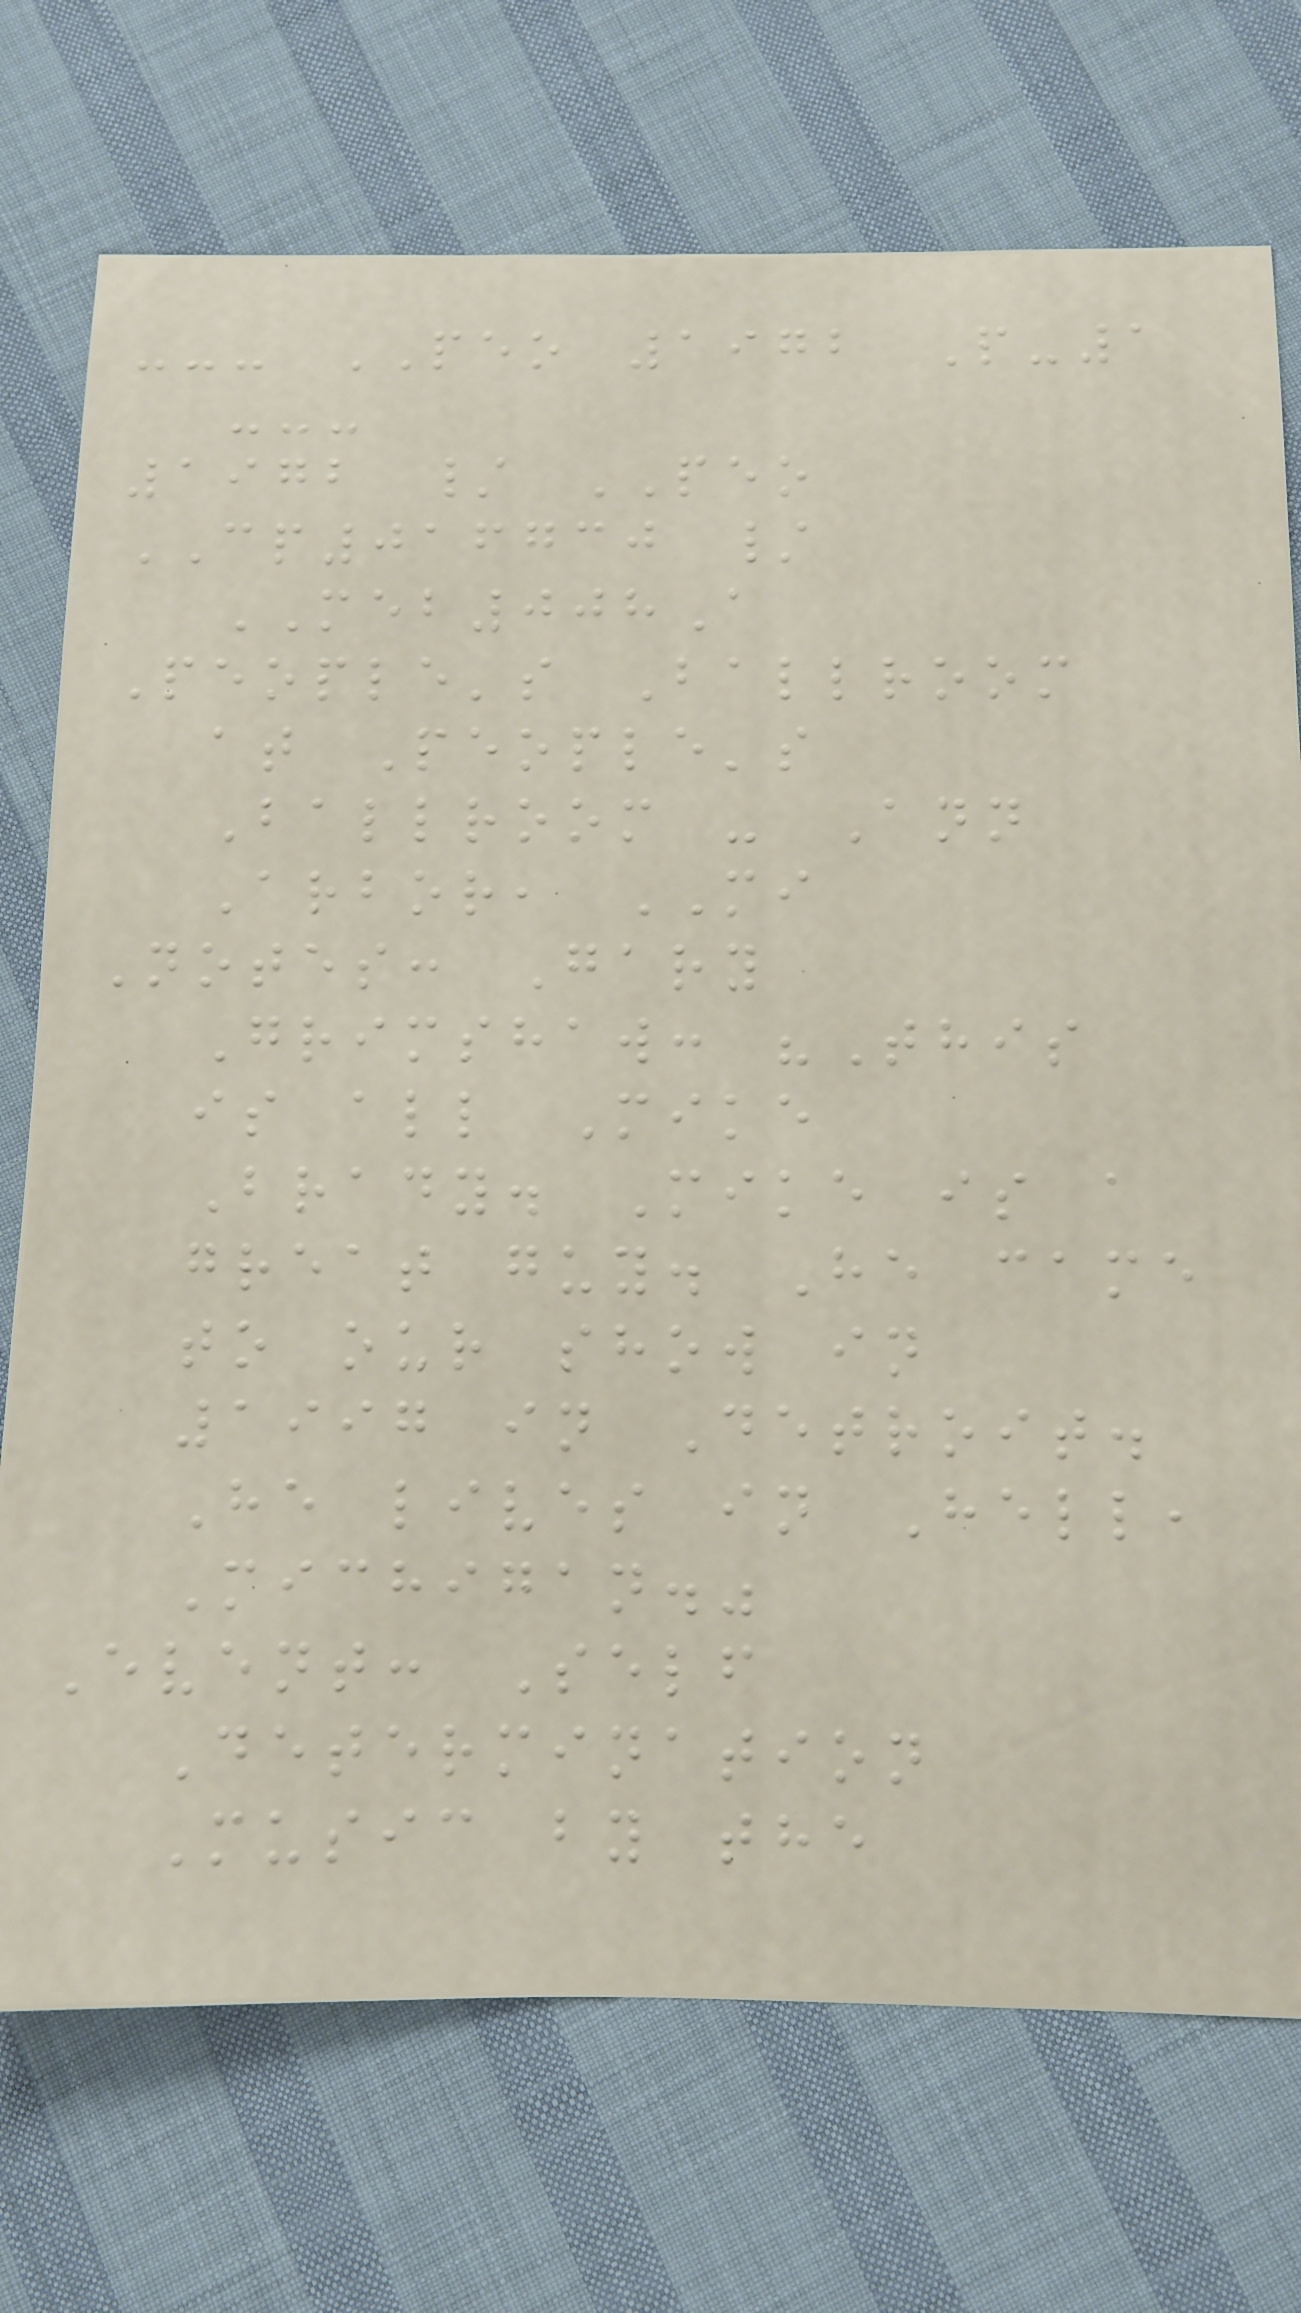--- PEO 1972 P-1
---
1972 / PEO
CP016730 /
MEB008A
People's Ballroom
at People's
Ballroom - Ann
Arbor, MI
Notes: Gary
Grimshaw: "This
is all Mike
Brady. Mike is a
great guy. He came
to our show in
1997 in Detroit.
He lives in Hell,
Michigan."
Event: Self
Determination
Music by the
